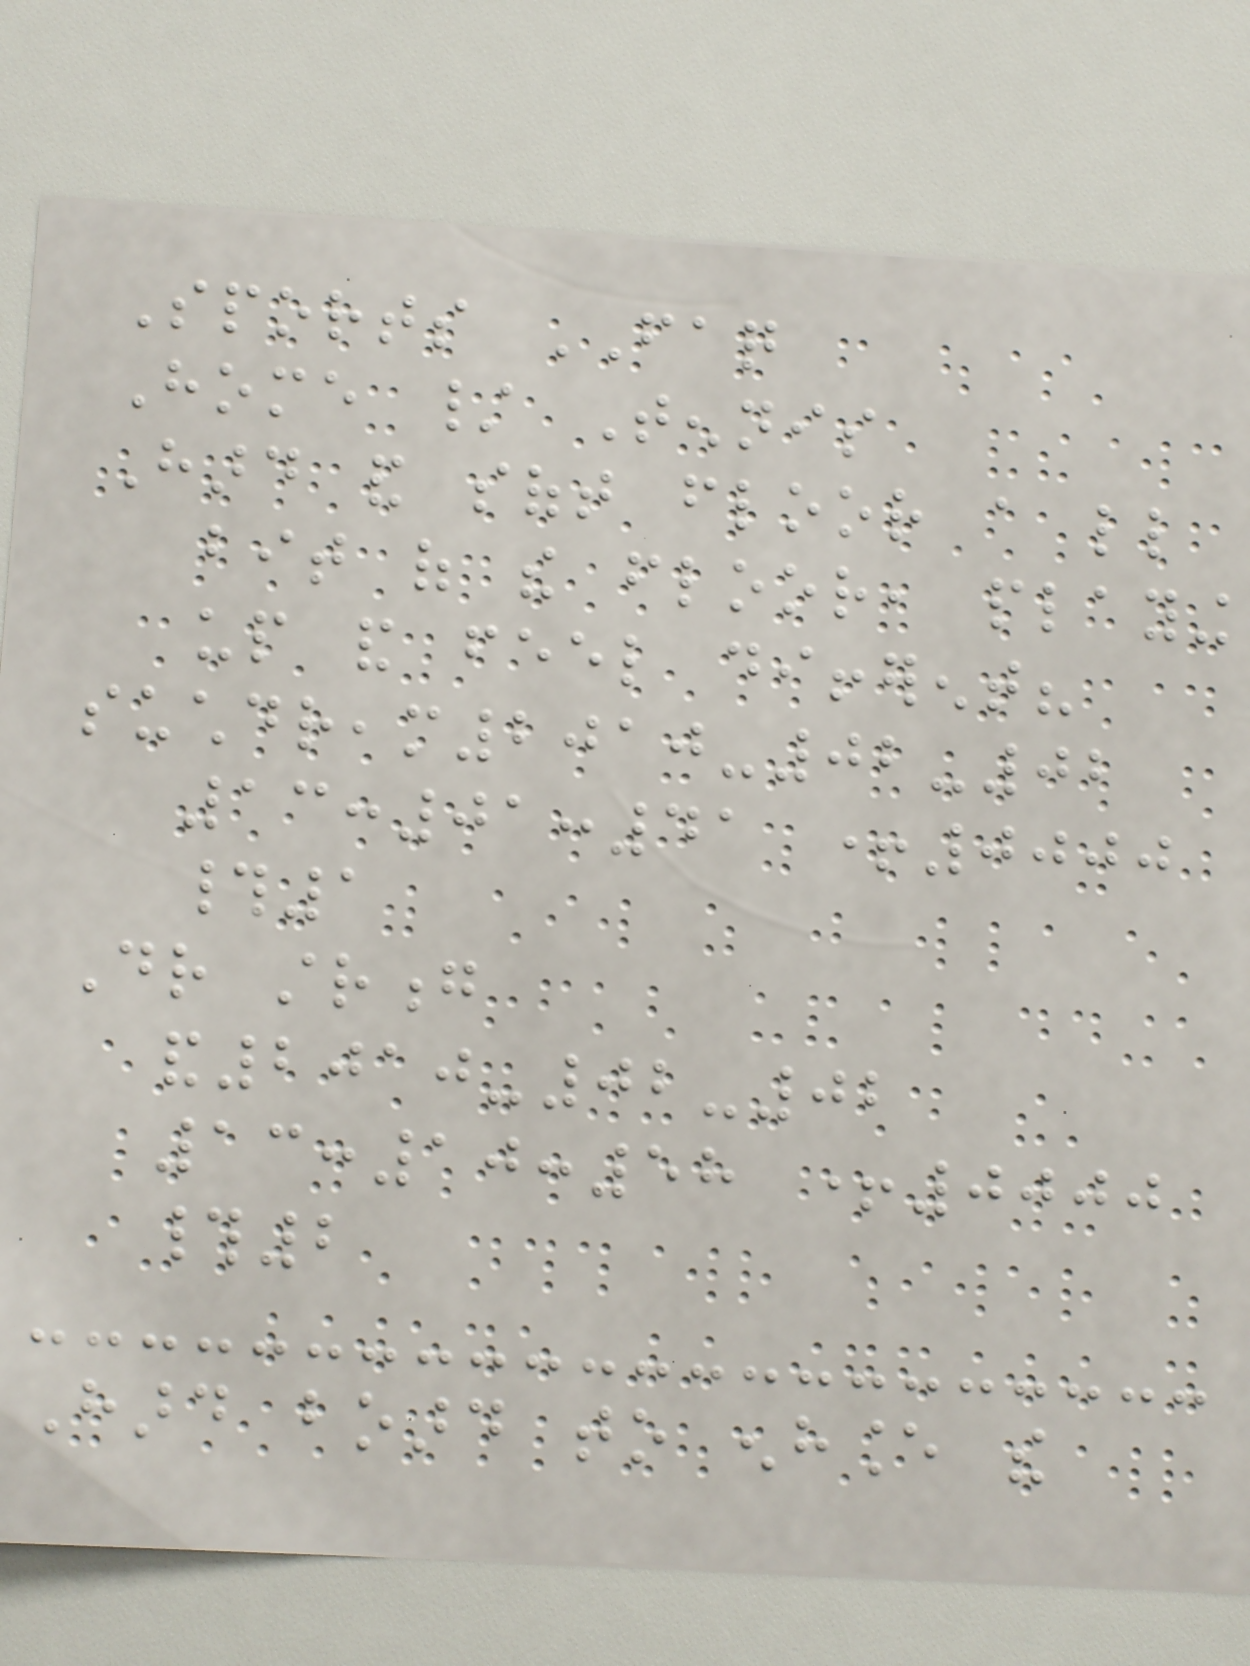Sports FAQ
Home / Tennis
Hard and soft floor a little
bit of the floor, playing
up and feel different?
suchdream2010-02-02
13:01:41 +0000
#1
Dr strong
and2010-02-02
13:10:58 +0000
#2
Hard board to enhance the
